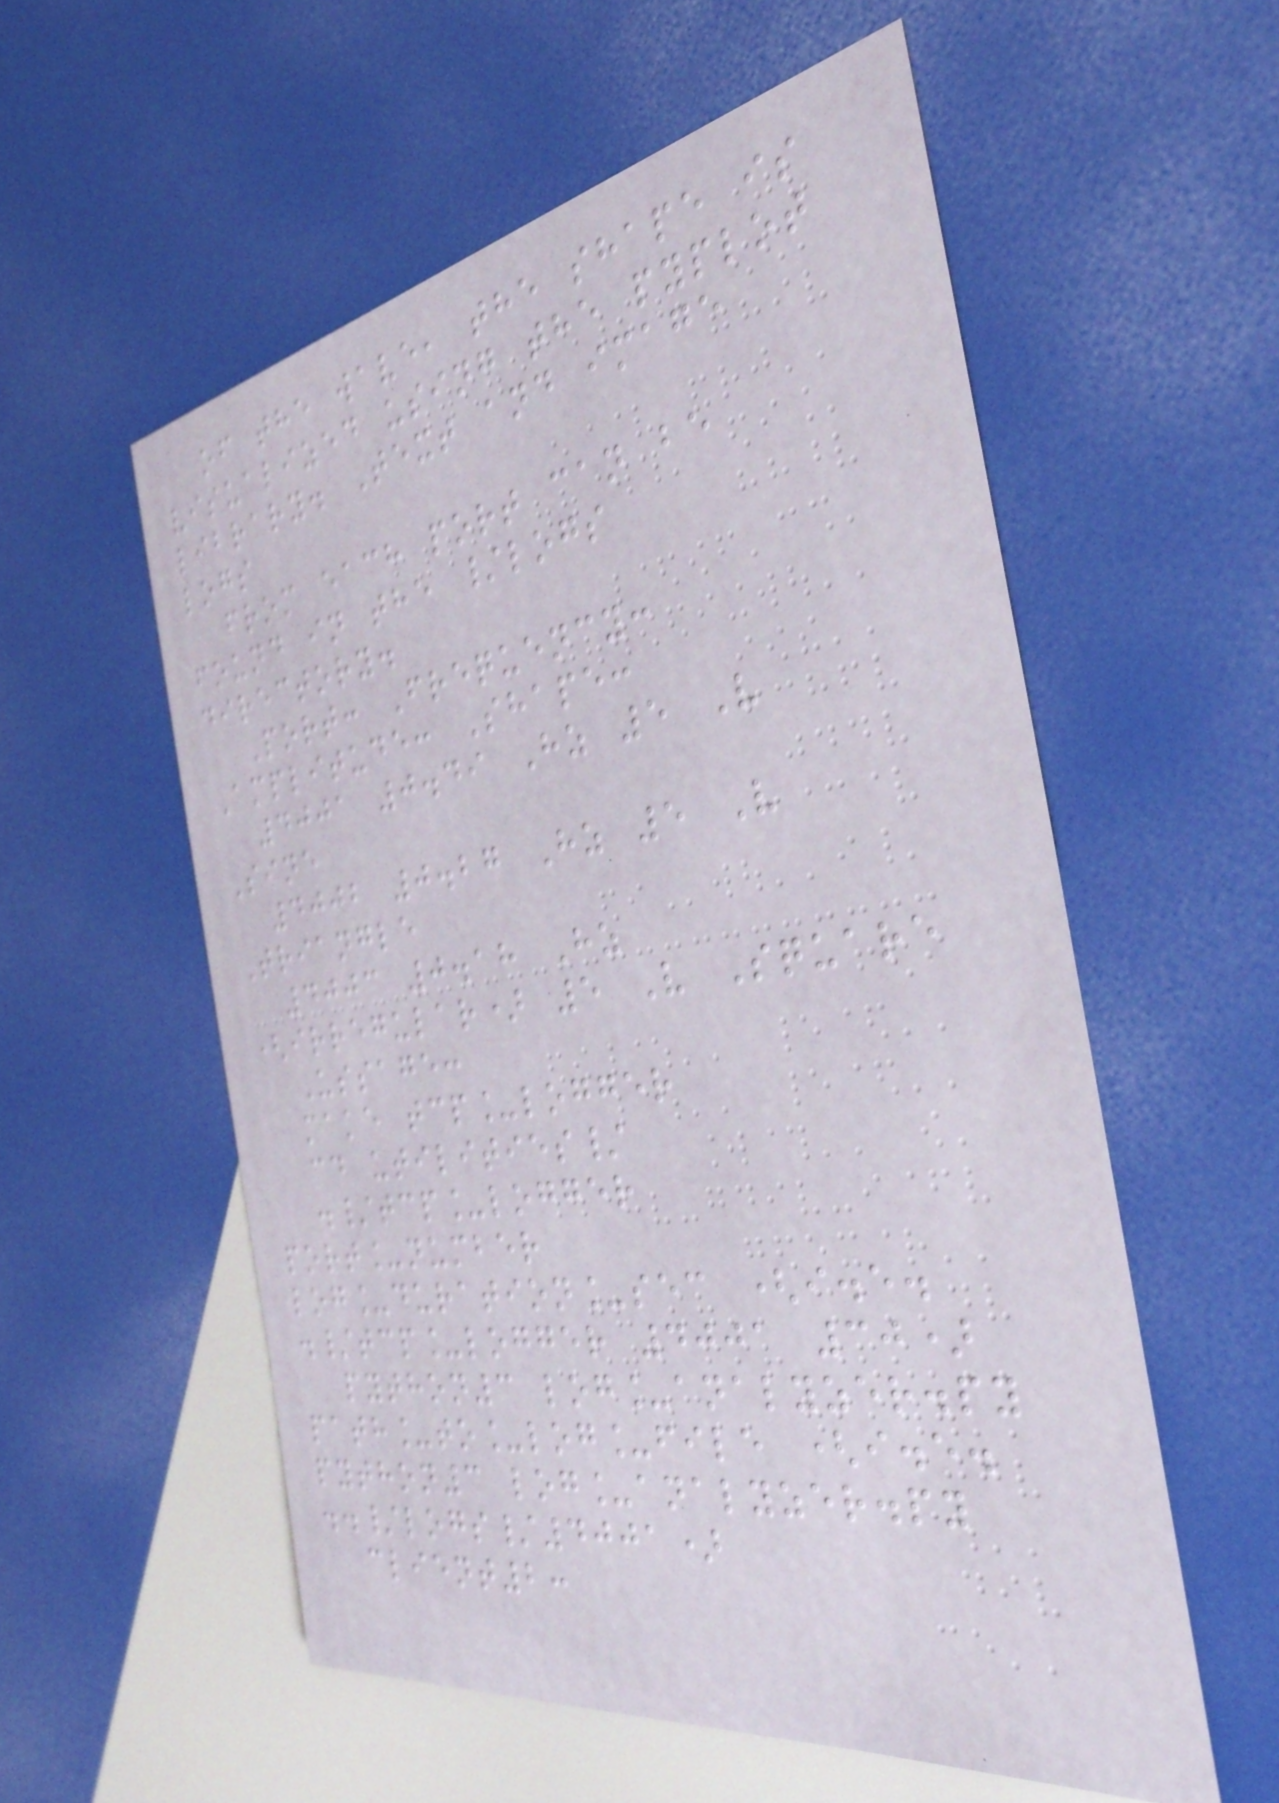of the wave, the shape is
visualized using the pyplot
library. Text and image
logs
from each port can be
found in the /logs
directory.
Port: Frequency:
Amplitude: Shape:
4001 0.49 Hz 5 V
Sine
4002 0.27 Hz 5 V
Triangle
4003 0.18 Hz
(irregular) 5 V Square
Ussage:
make tcp_logger
cd utilities/
./tcp_logger
port_number
log_duration_sec (i.e.
./tcp_logger 4001 30)
python3 log_analyzer.py
path_to_log_file (i.e.
python3 log_analyzer.py
../logs/4001)
client2:
